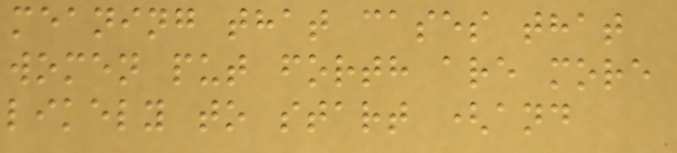meaning that cases that
women put forth are more
likely to start (and
